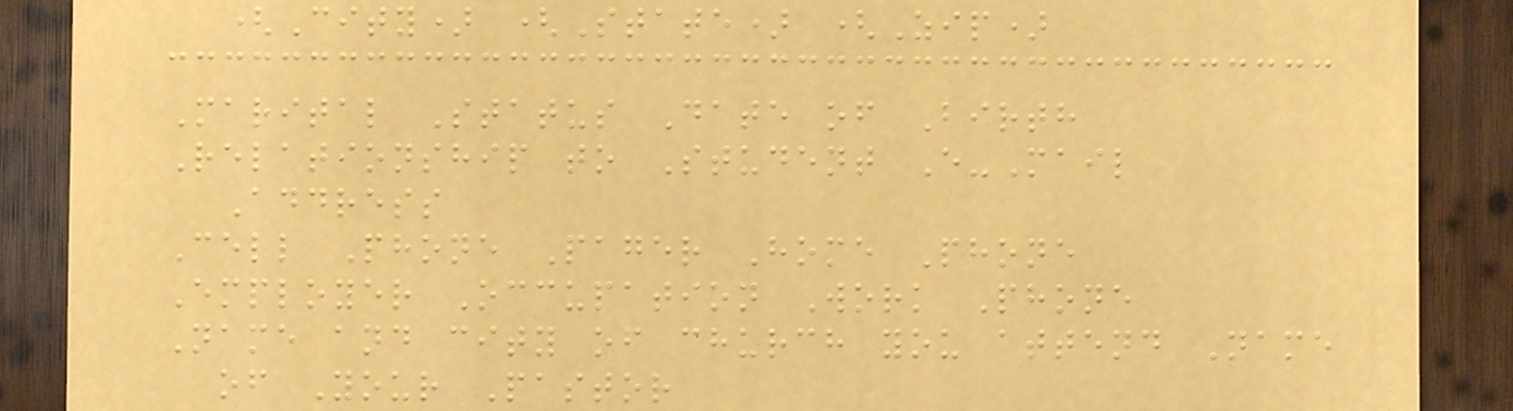(City) (State) (Zip)
Marital Status Date of Birth
Relationship to Student E-Mail
Address
Cell Phone Pager Home Phone
Employer Occupation Work Phone
Name and city of church you attend Name
of Your Pastor
